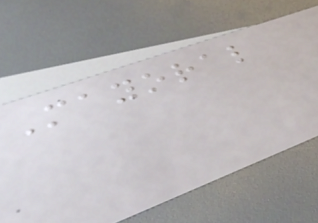Mayoral
